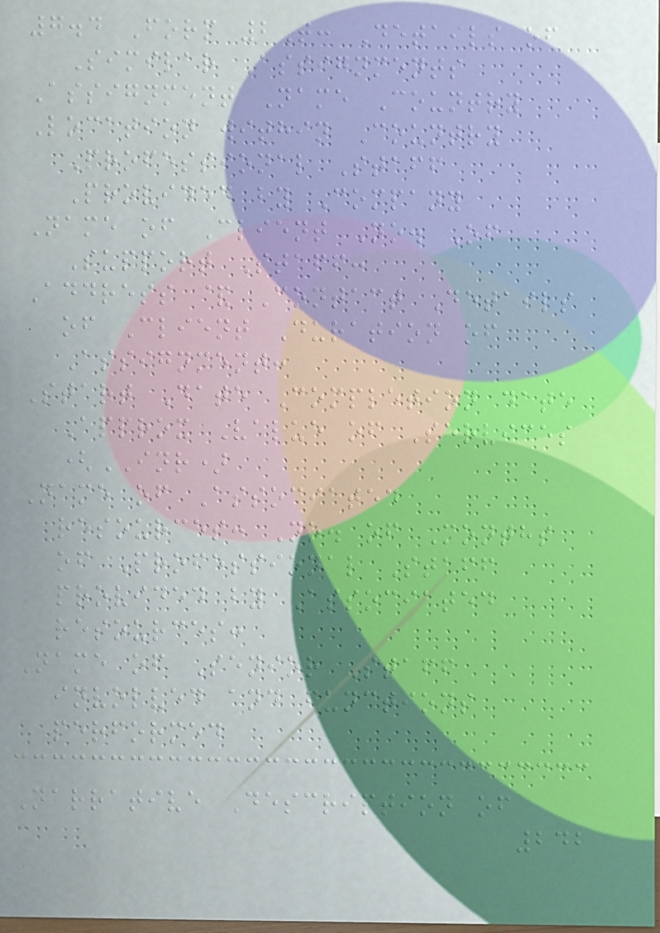7.4 Form 2T: Details of
Similar Assignments
Assignment Name Country
Location within Country
Professional Staff
Provided by Company
Name of Client No. Of
Support Staff:
Address & Contact Details
of Client Duration of
Assignment:
Start Date Completion date
Approx Value of Services
(INR)
Name of Associated
resources: No. of Months
of Professional Staff
provided by Associated
resources:
Name of Senior Staff
involved and functions
performed
Narrative Description of
242
